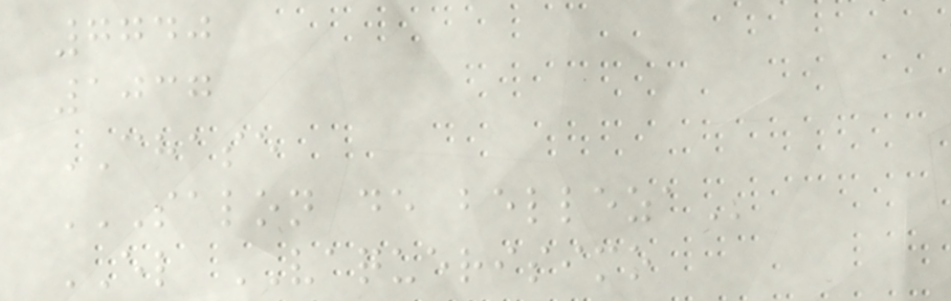7740
1037
CHASE
SALON DE BELLEZA
EL VAQUERISIMO
